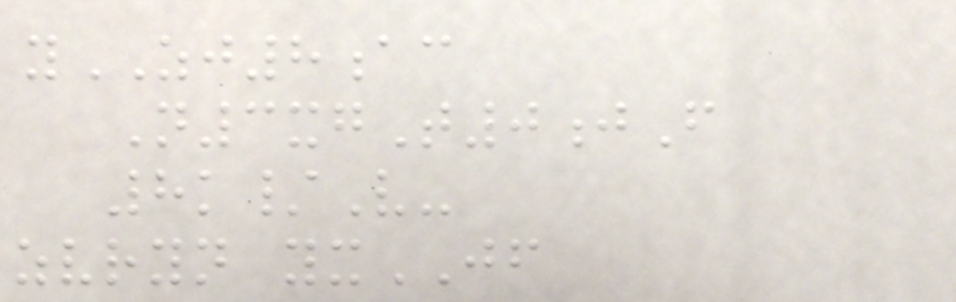yZJ8ac
N3xgT0jF
8k/V-
zvryn yxJF
